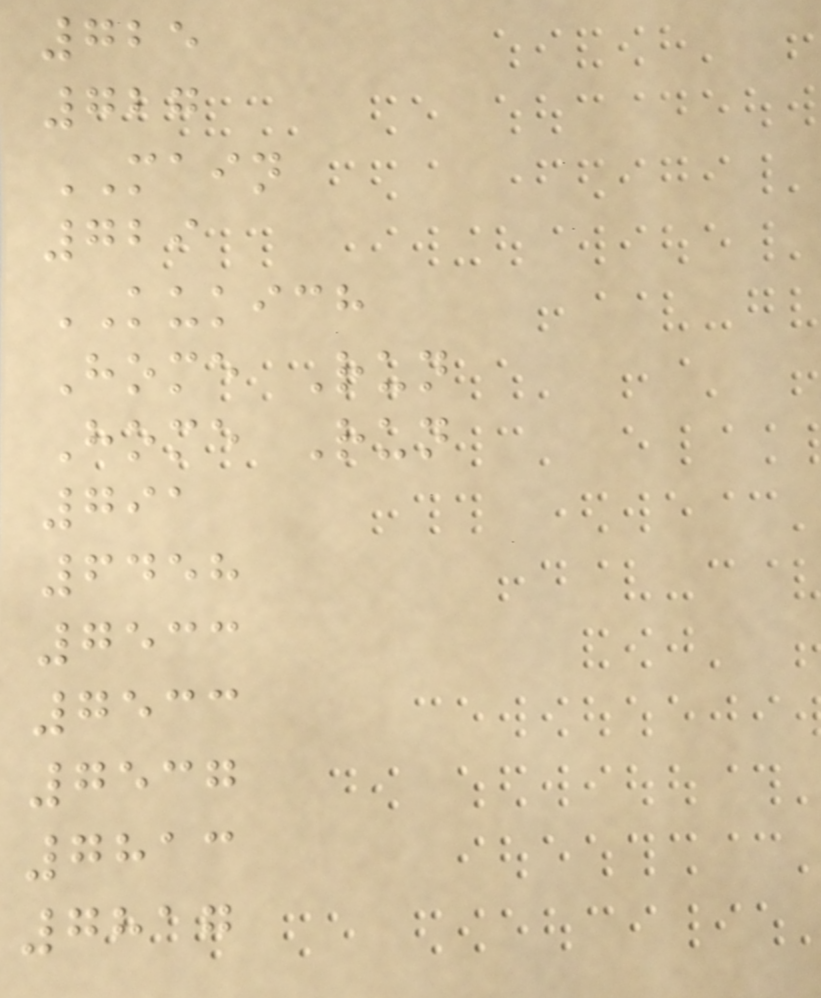725
727
MAIN
729
KUKICH
Home Run
Home Run
791
6458
7533
7533
7537
7813
7817
